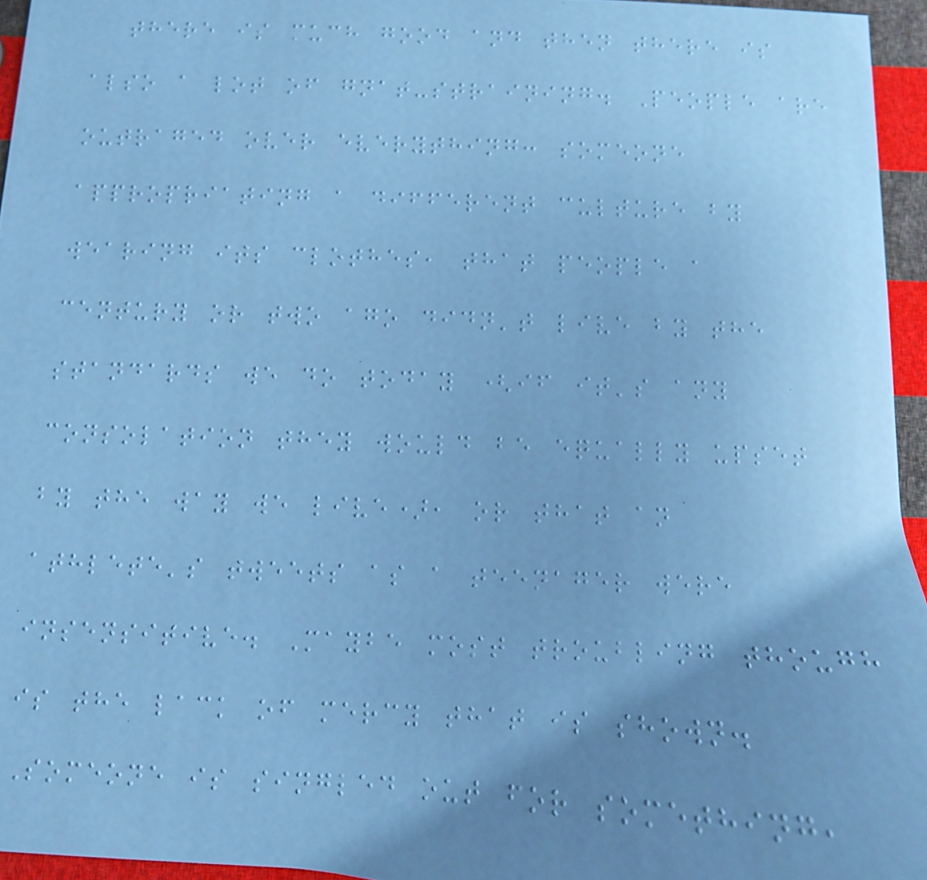there is much good and then there is
also a lot of gnat-straining. People are
outraged over everything: someone
appropriating a different culture by
wearing its clothes, that people a
century or two ago didn't live by the
standards we do today (if it's any
consolation they would be equally upset
by the way we live), or that an
athlete's tweets as a teenager were
insensitive. Maybe most troubling though
is the lack of mercy that is shown.
Someone is singled out for something,
